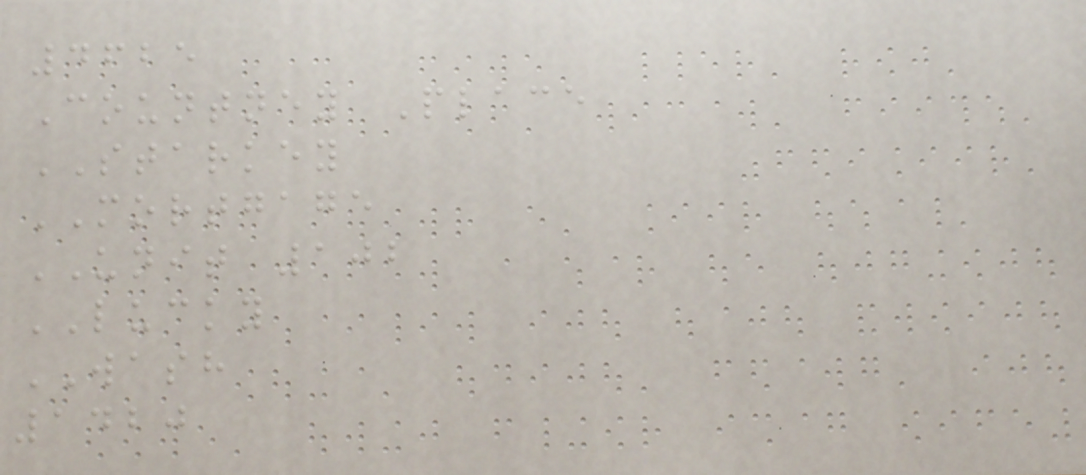4625
Countney Place
STARKEY
MORTGAGE
UNIT 102
LUCKY
WASH
1420
